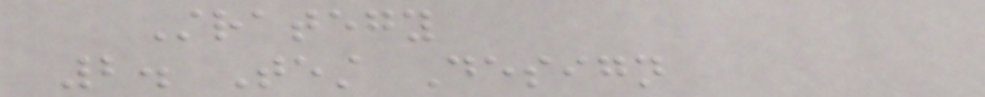Strategy
2. Test Design
